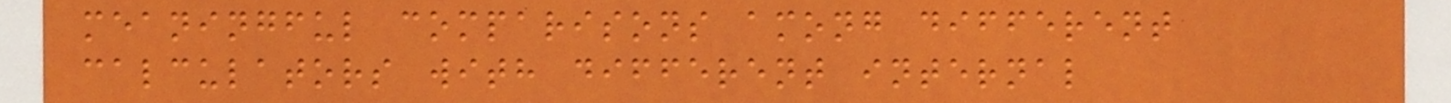meaningful comparisons among different
calculators with different internal
